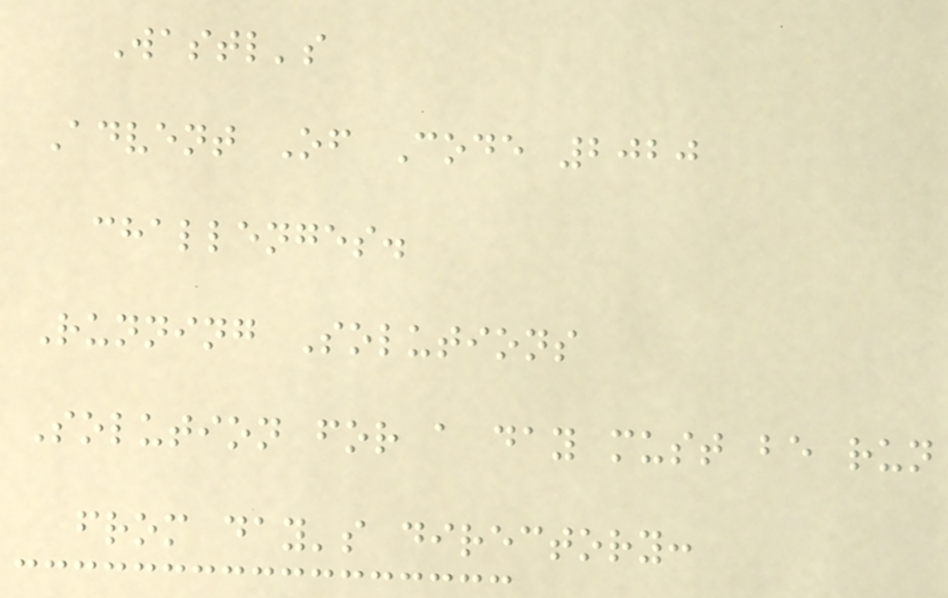Wastl's
Advent Of Code 2020
challenges.
Running Solutions
Solution for a day must be run
from day's directory:
